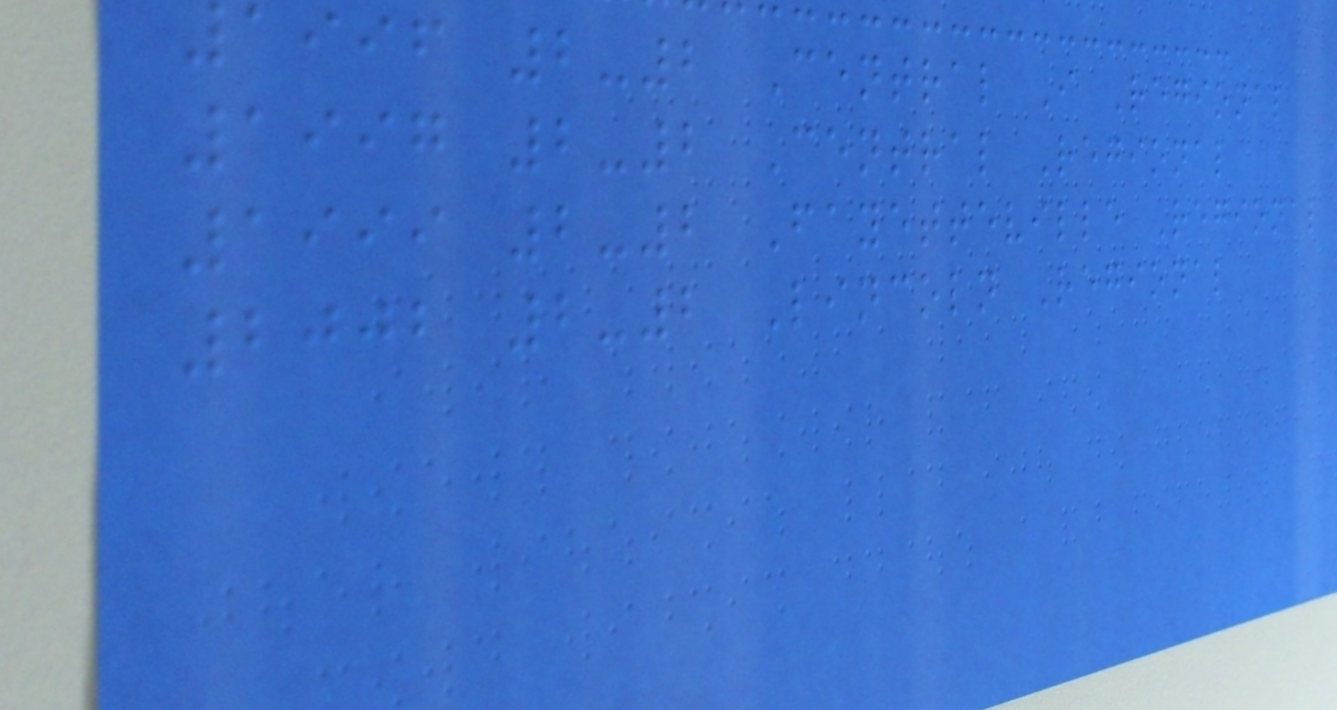1996 2-2 Central I Regional
1997 2-2 Central Regional
1999 2-2 Fayetteville Regional
2002 2-2 Lincoln Regional
